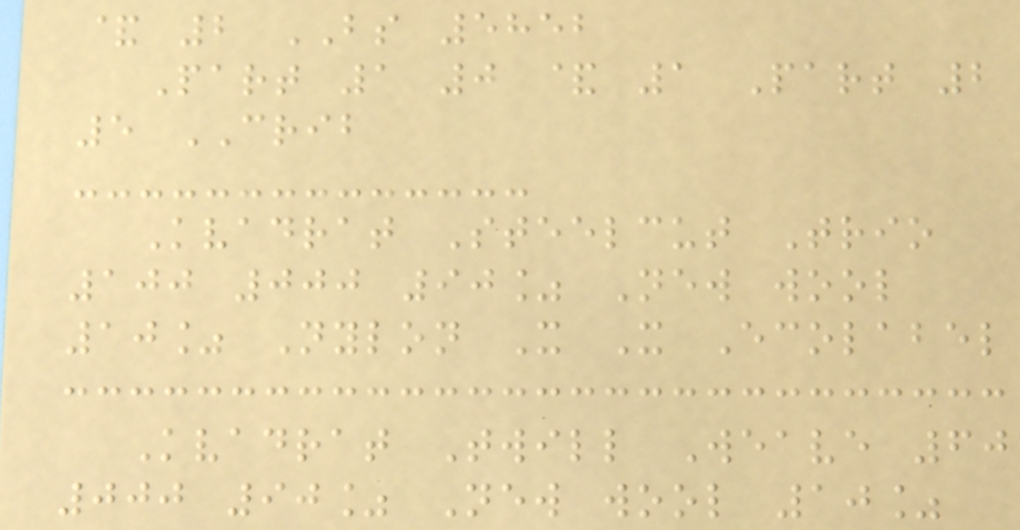& 2 BS 5852
Part 1 0 & 1 Part 2
5 CRIB
Kvadrat Steelcut Trio
100 000 90% New wool
10% Nylon X X Ecolabel
Kvadrat Twill Weave 60
000 90% New wool 10%
